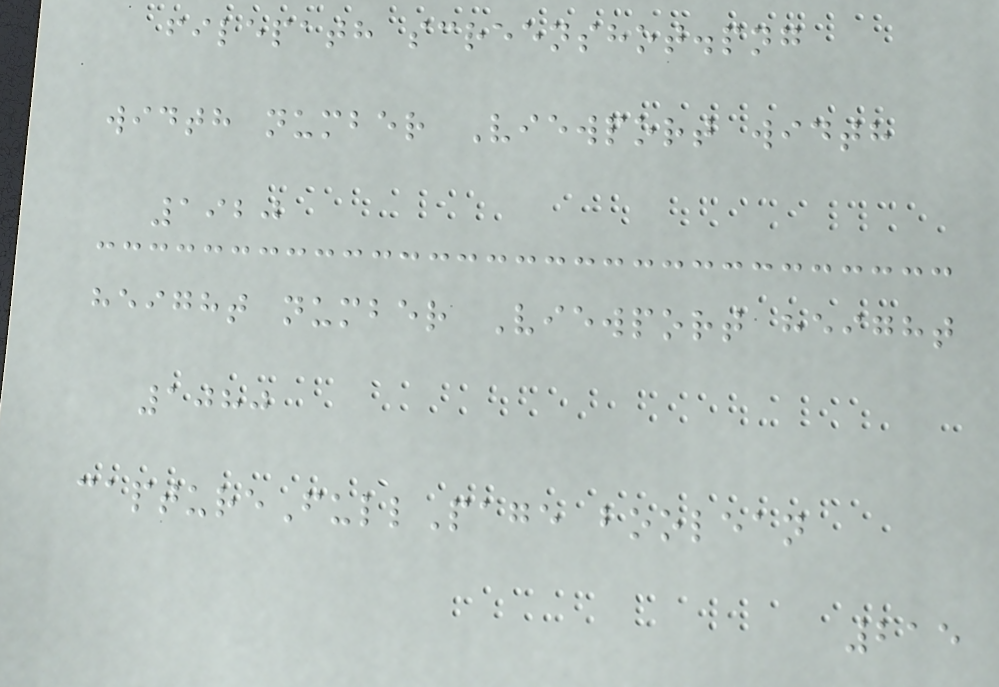filepath screenshot.png
width number Viewport width
1920
height number Viewport height
1080
captureFullPage boolean
215
